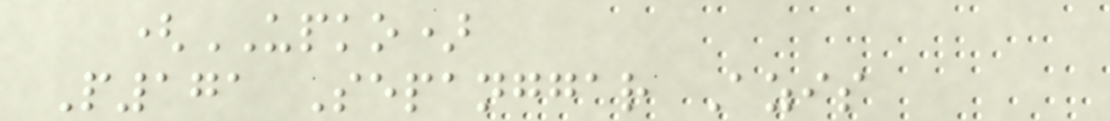(UPKO)
P171 Sepanggar Azis
